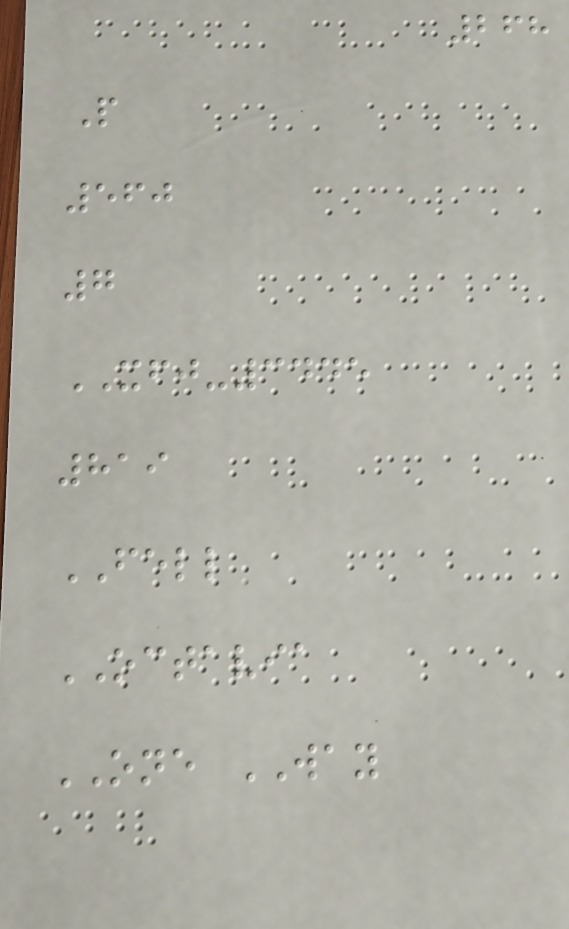268
P
560
7
XFJ-3445
819
FELL
OCTAVIA
ONE WAY
